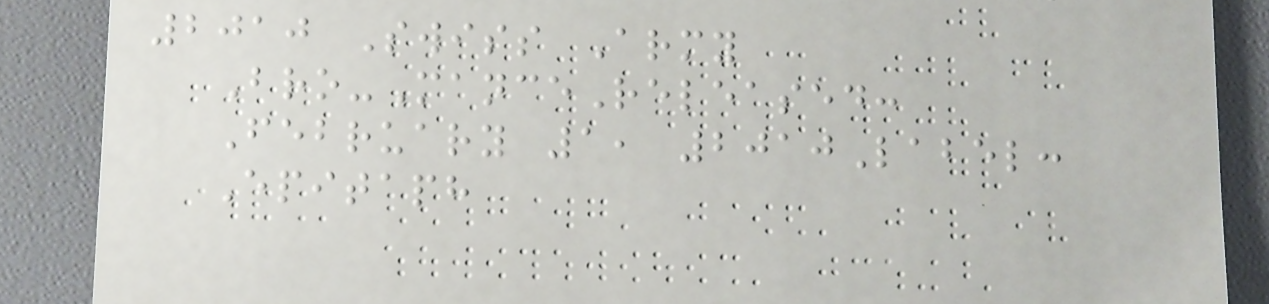2010 Swiss Army
Bro-ManceReleased:
February 1, 2010Label:
Epitaph
